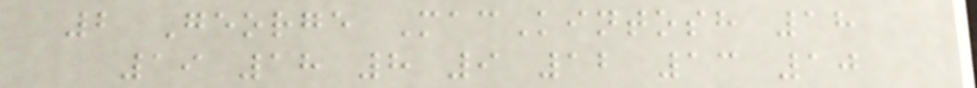2 George MacKintosh 18
19 18 8 9 12 13 10
